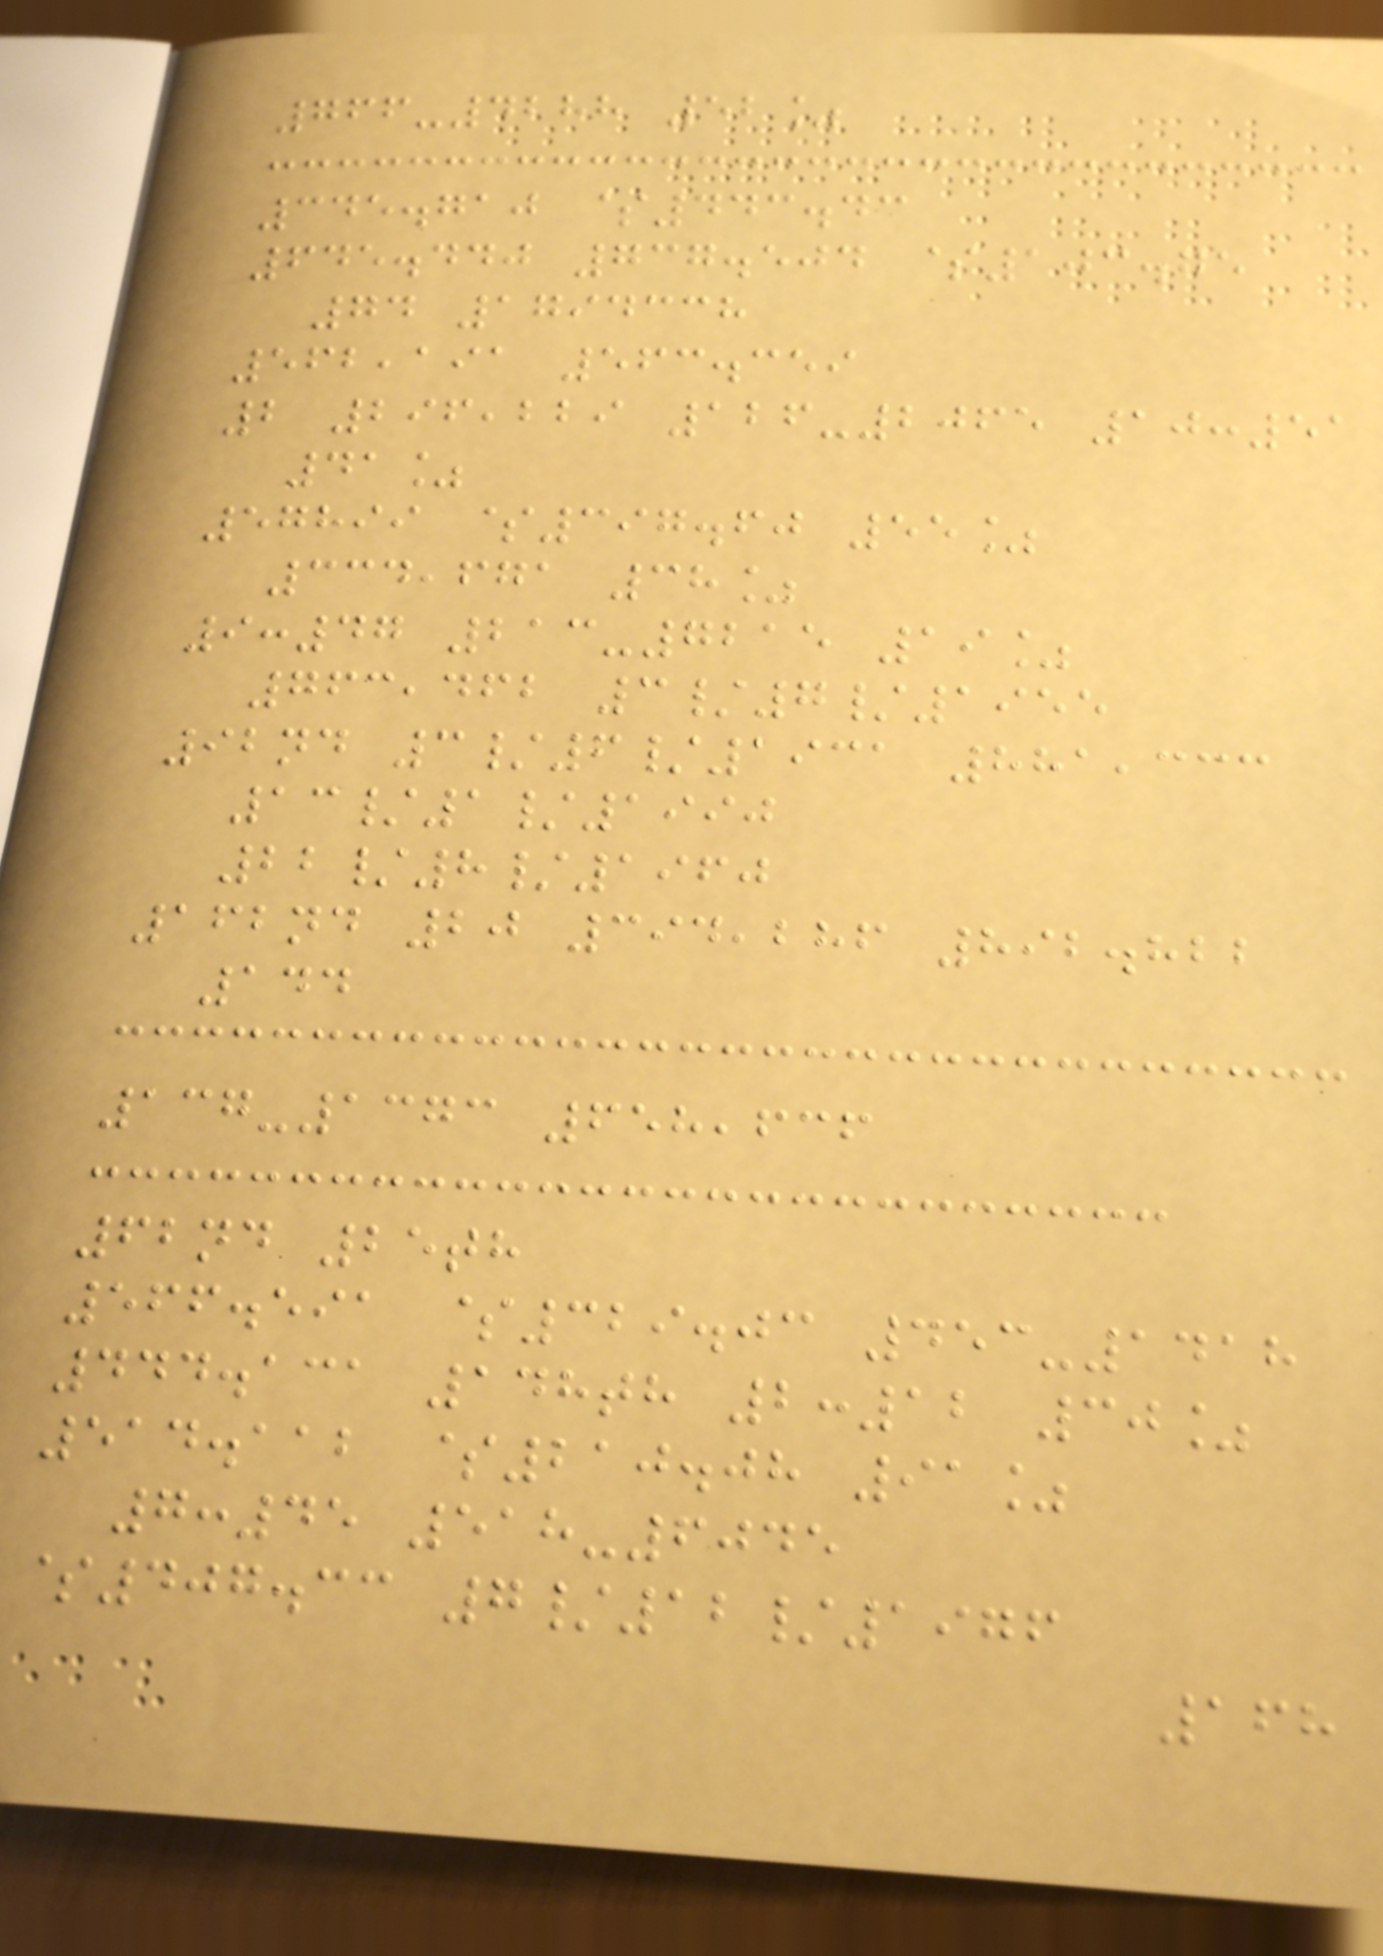766-4288 52%
345.710 $443.43
645.440 737.504 $103.75
74 1794338
562,191 563.359
2 296,229 126-2065 10:51
41%
57899 $397.60 55%
334,671 38%
9:47 213-7215 19%
763,462 3/7/1955
92nd 3/6/1931 881,333
13/1/1990
22/8/1960
162nd 20 394,286 892.822
144
137-1373 658,636
62nd 25th
566.591 $329.03 453-1418
444.131 148th 2:12 30%
514.112 $210.08 91%
7:45 518-6045
$407.33 7/12/1976
168
